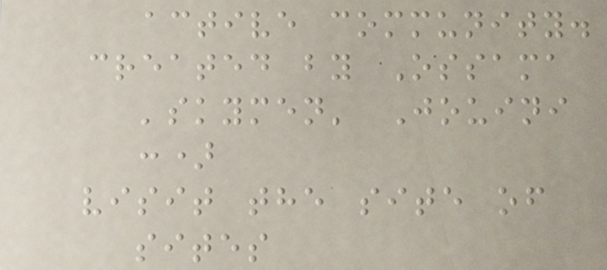active community.
created by Ossama
'skymen' Jouini
:)
visit the site of
sites
